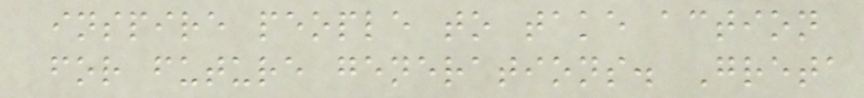inspire people to take action
for future generations. Greta
